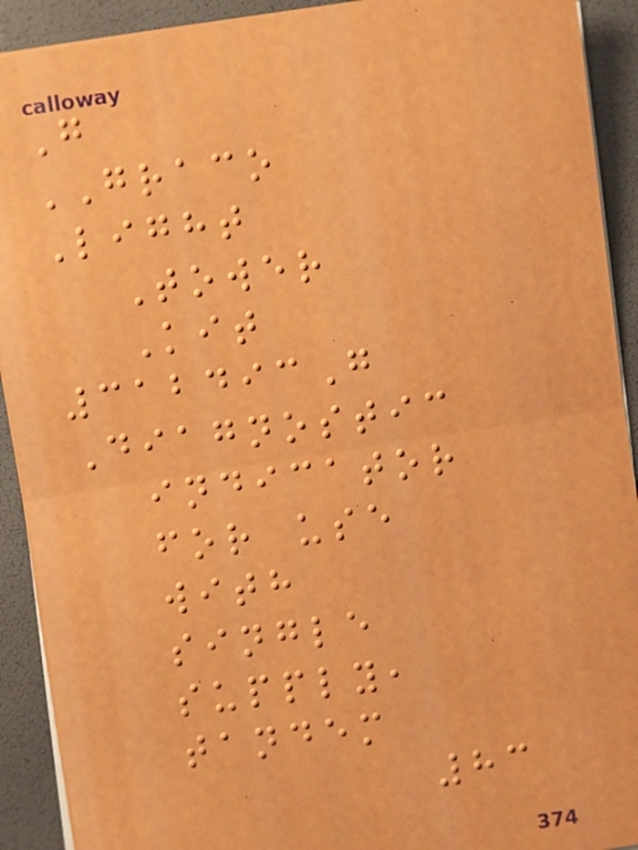G
GRACO
Light
Tower
Kit
312493G
Diagnostic
indicator
for use
with
single
supply,
tandem
83
